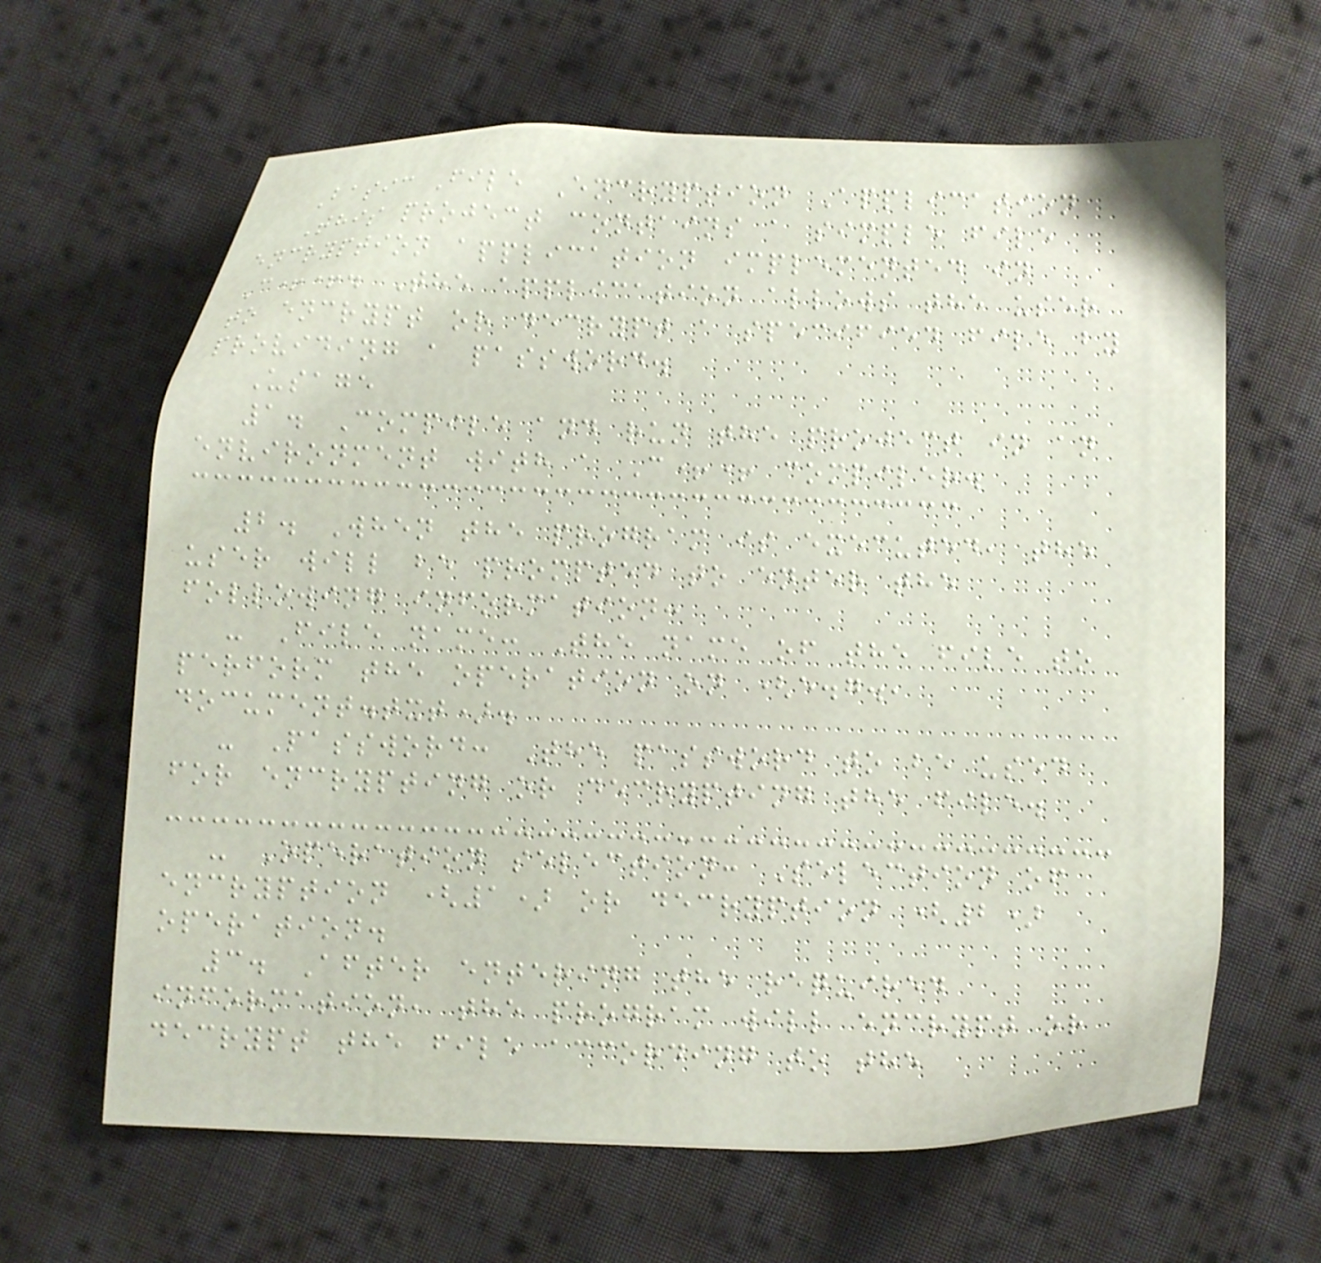Basic File Encryption Application
This project contains a simple file
encryption application implemented in
C++. The application allows the user
to encrypt or decrypt a specified file by
providing a password.
Usage
1. Compile and run the project in an
environment with a C++ compiler.
2. When the program is executed, the
user will be prompted to enter the
following information:
- File name: The name of the file to
perform the operation on (e.g.,
document.txt).
- Password: The password to be used
for encrypting or decrypting the file.
- Operation selection: Selection of
encryption (1) or decryption (2)
operation.
3. After entering the required
information, the program will encrypt or
decrypt the file according to the
